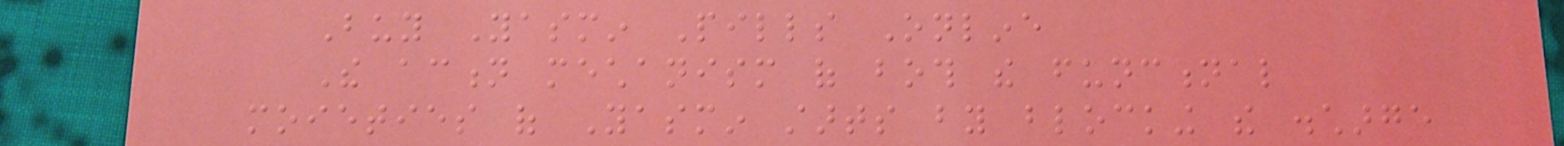Buy Yasmin Pills Online
The action mechanism of both the functional
moieties of Yasmin starts by blocking the discharge
